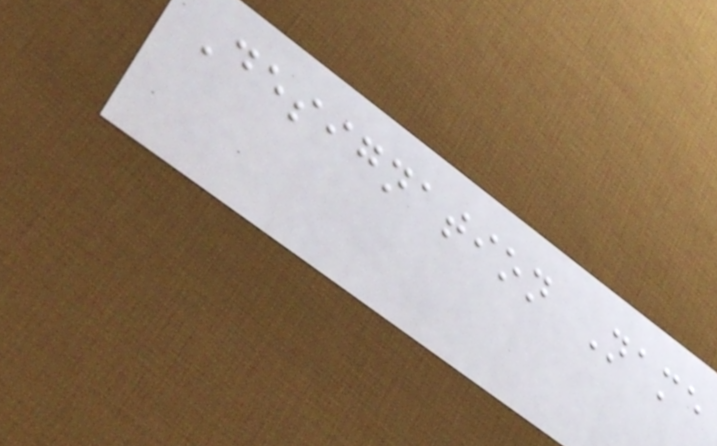Designation Name
